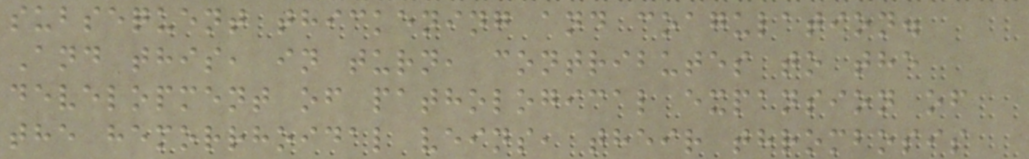subsequent thickening and coagulation.
And this, in turn, contributes to the
development of pathological expansion of
the hemorrhoidal veins, their thrombosis
